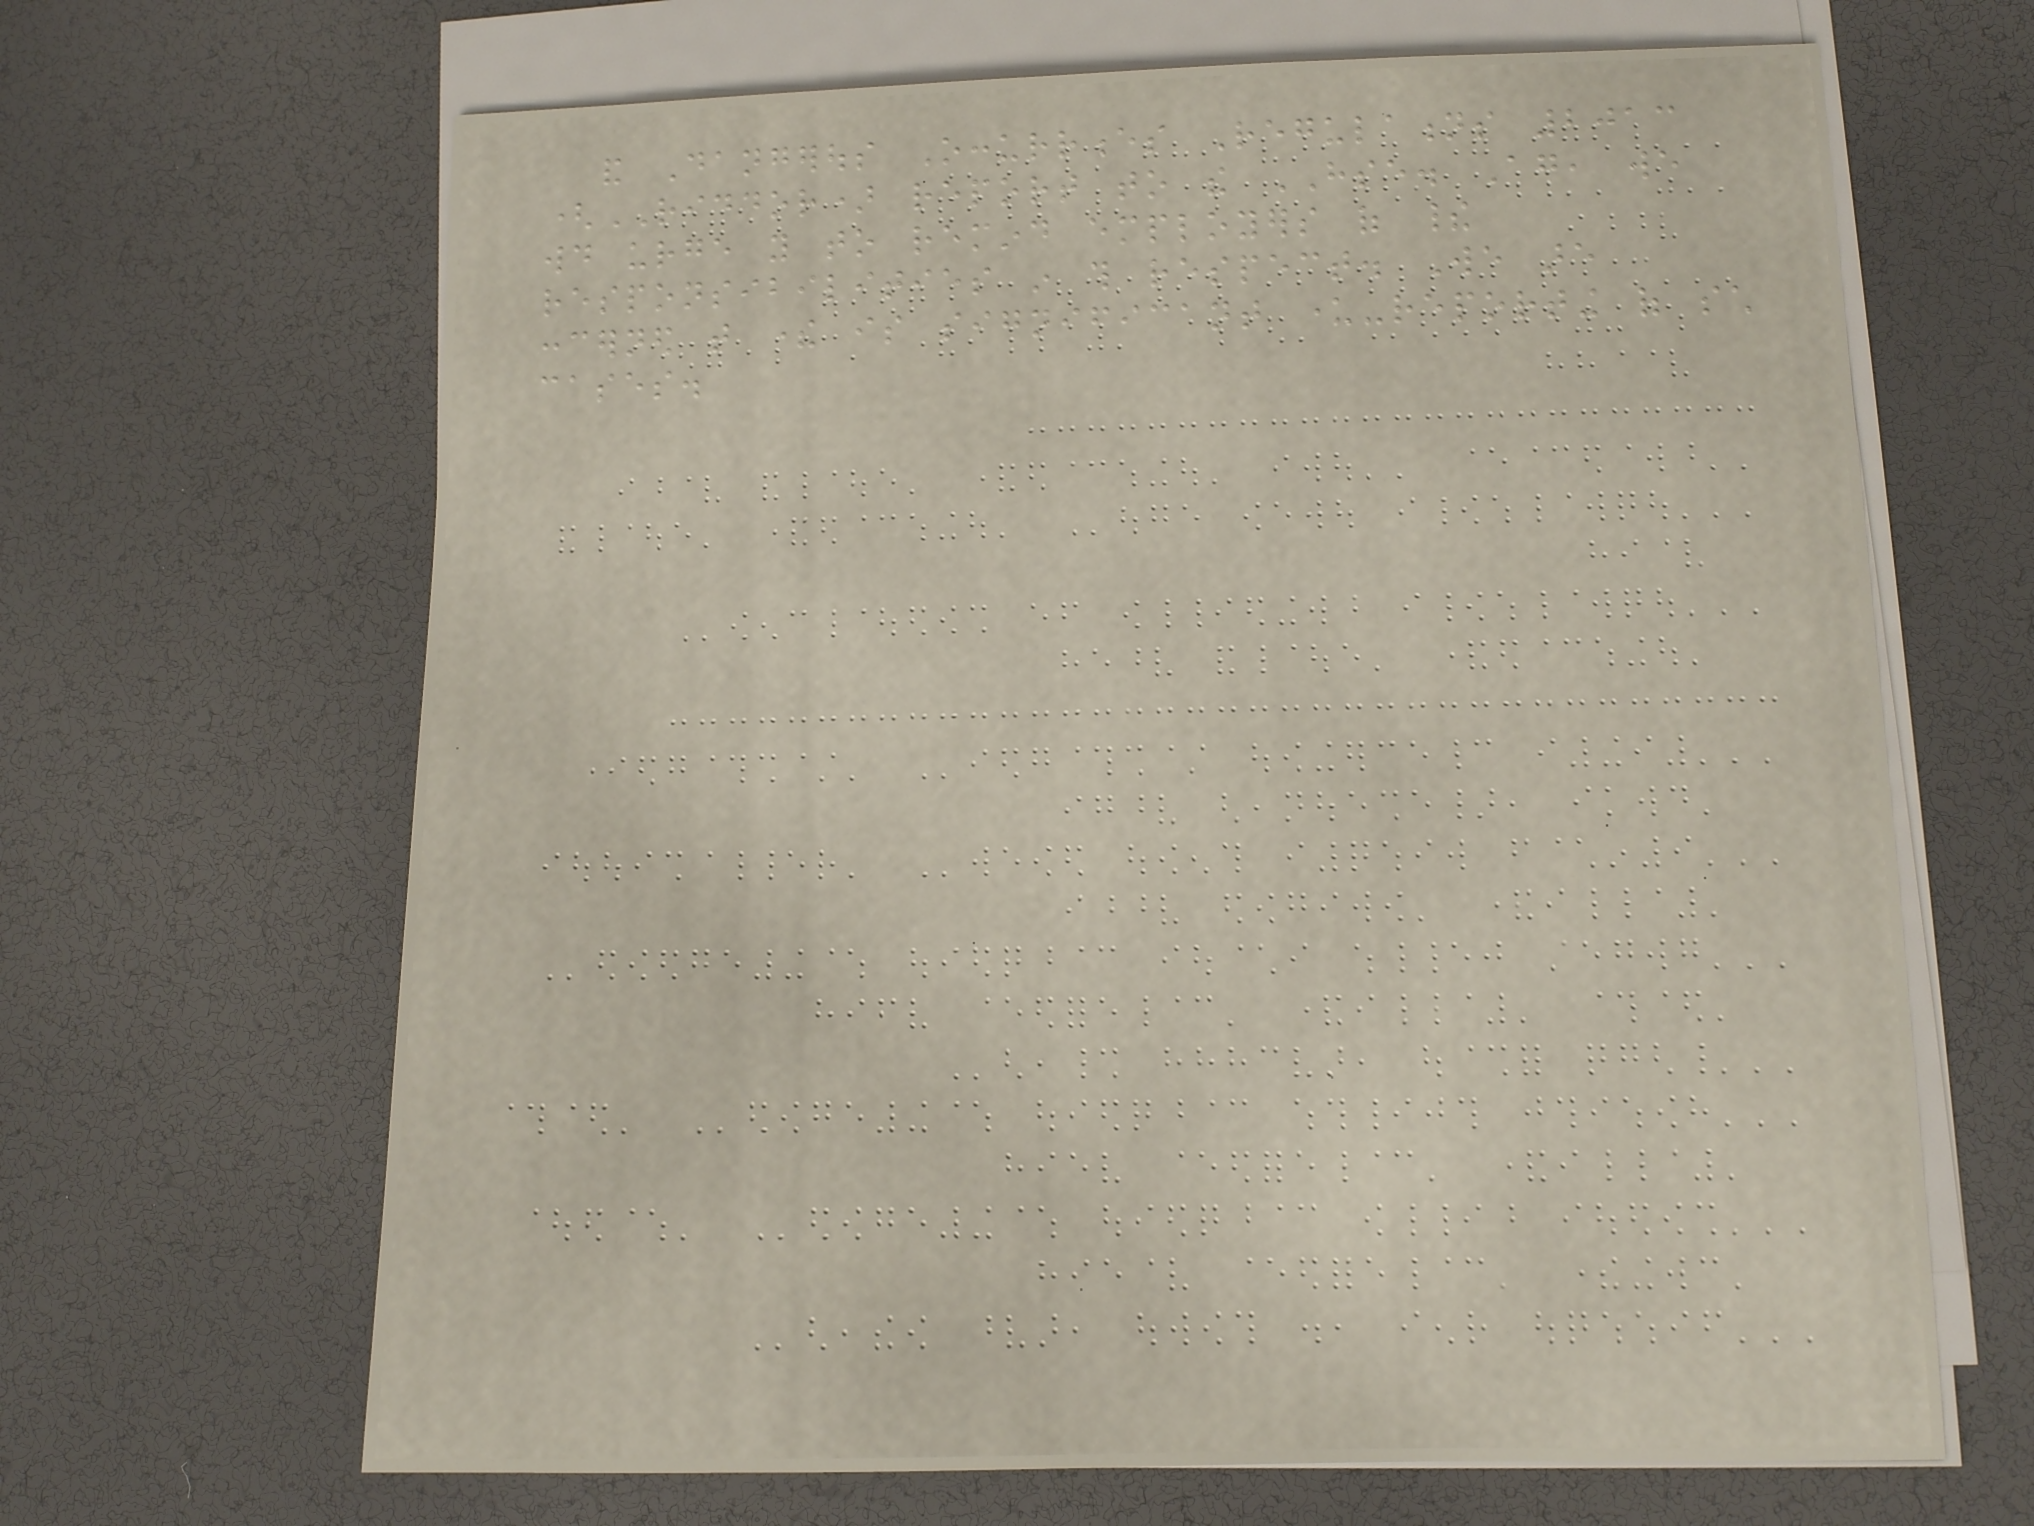and Dangerous Occurrences Regulations 2013
(RIDDOR) report to the HSE. Again, we
would urge you to remind employers of their
responsibilities in this respect. We are
concerned that there is significant under-reporting of such
cases.
